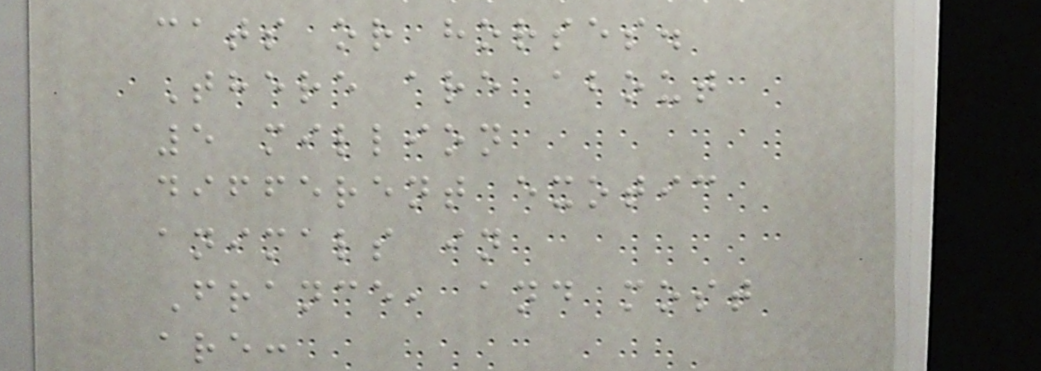cats or horses.
There are about
5 million
different exotic
animals in
France, and most
are:
